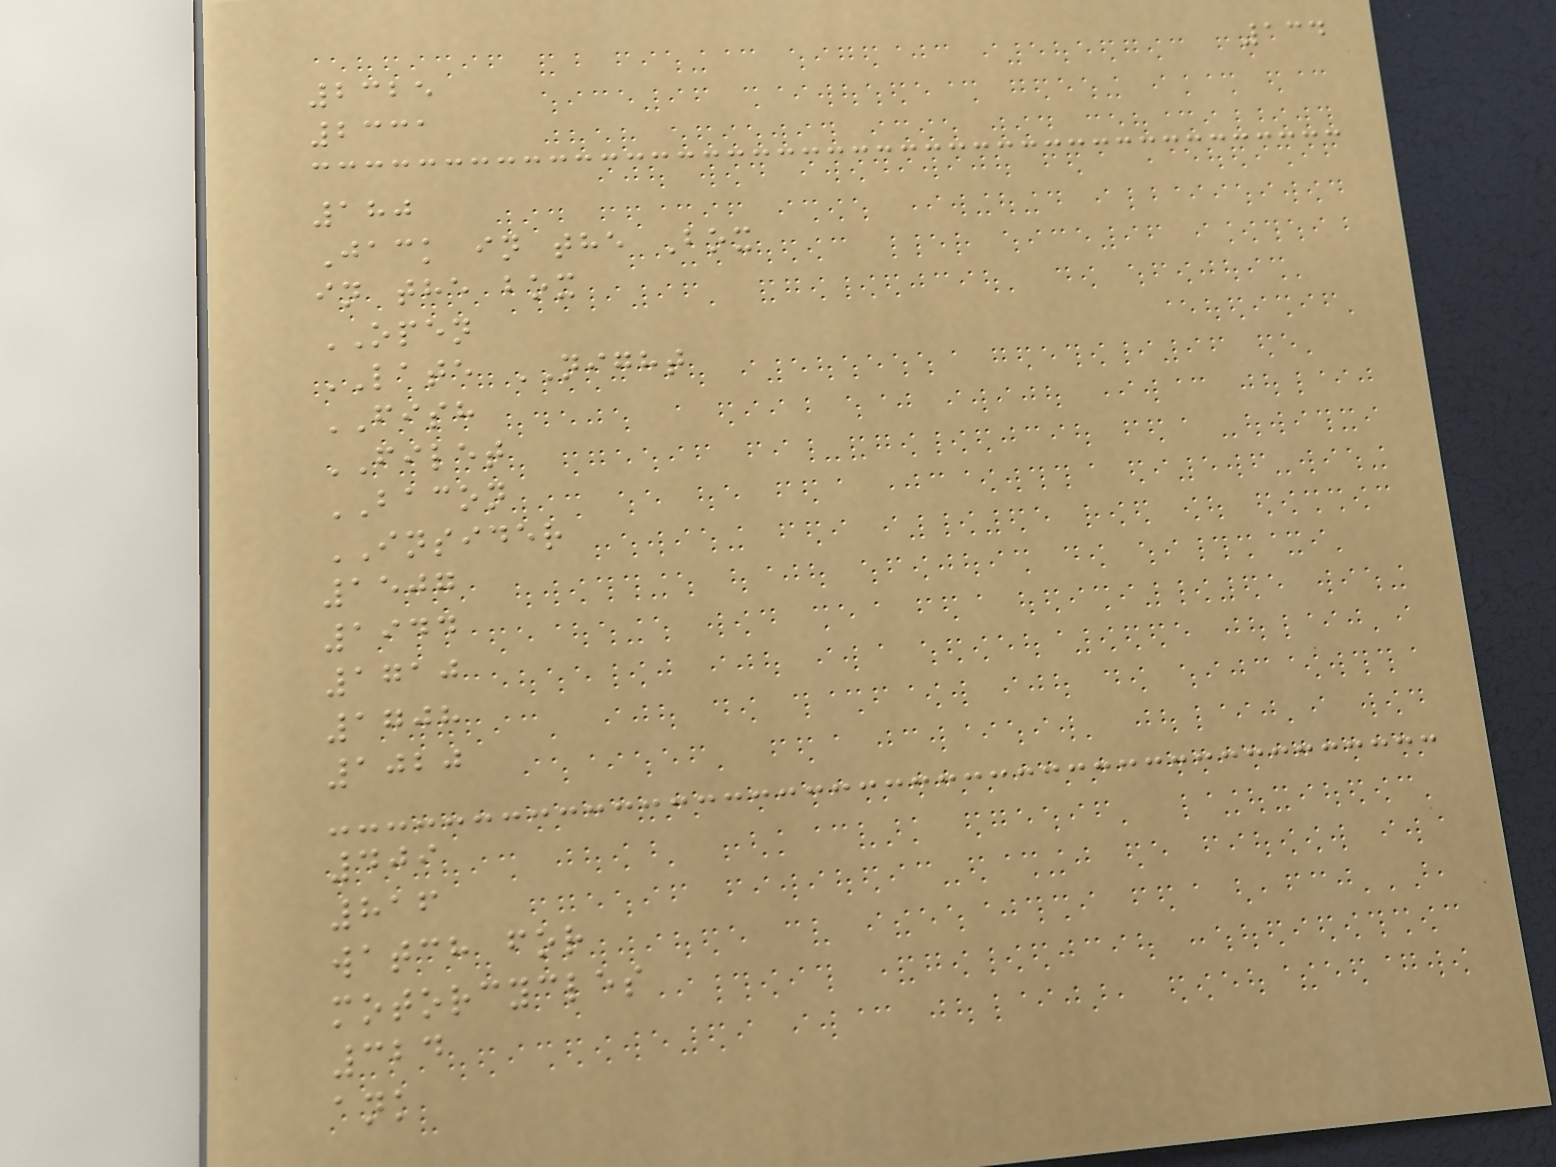134
2325
2331
180
Jack in the Box
in the box
OPEN
LATE NIGHT
FISH
FILET
BACON
INSIDER
1507
1944
1710
1708
1020
409
816
watch for
motorcycles
324
ank
